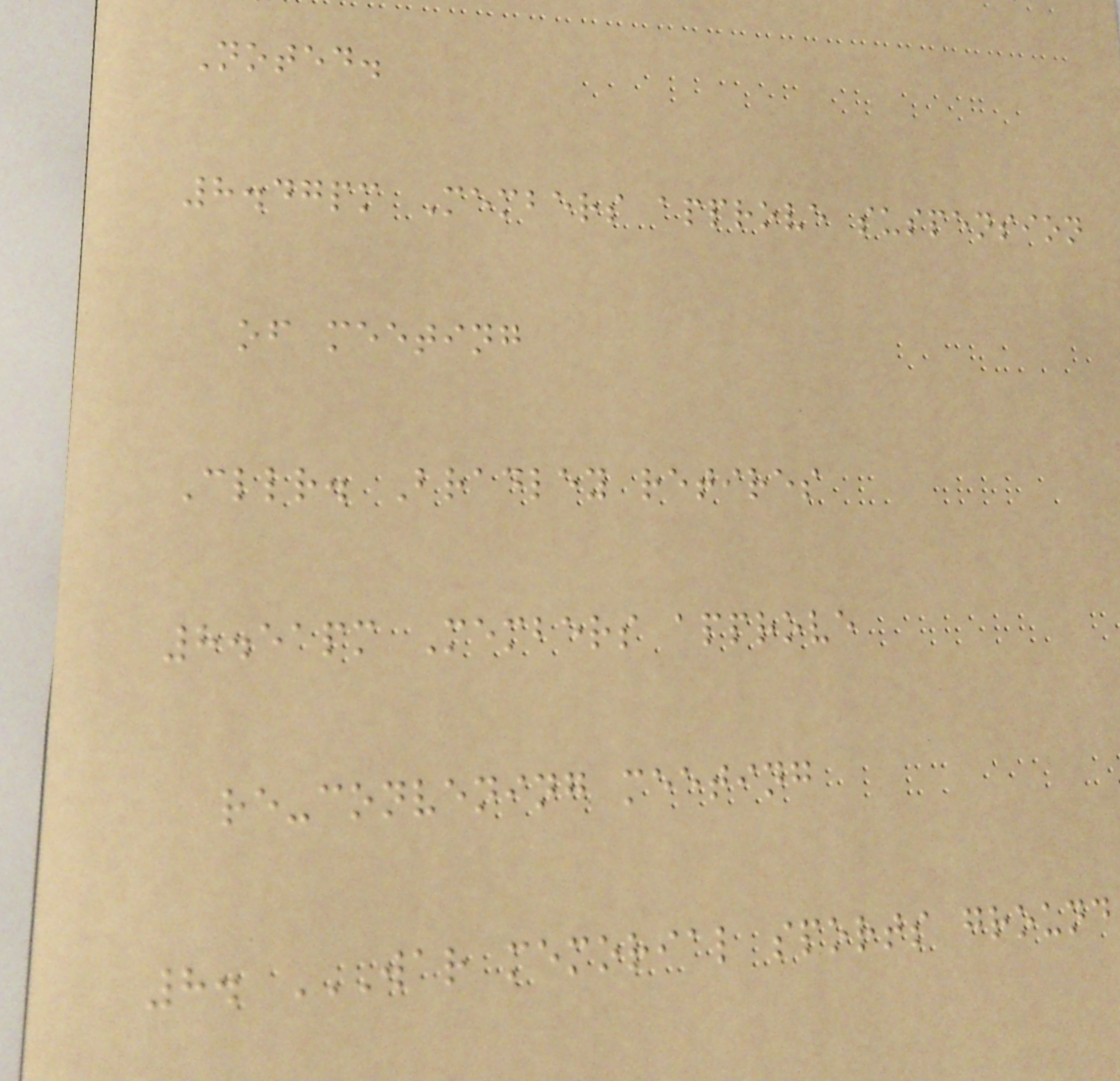Noted.
8.47pm Members approve suspension
of meeting
Cllr. Bradley retires
8.51pm Members approve
re-convening meeting
8. WAR MEMORIAL SPORTS GROUND
